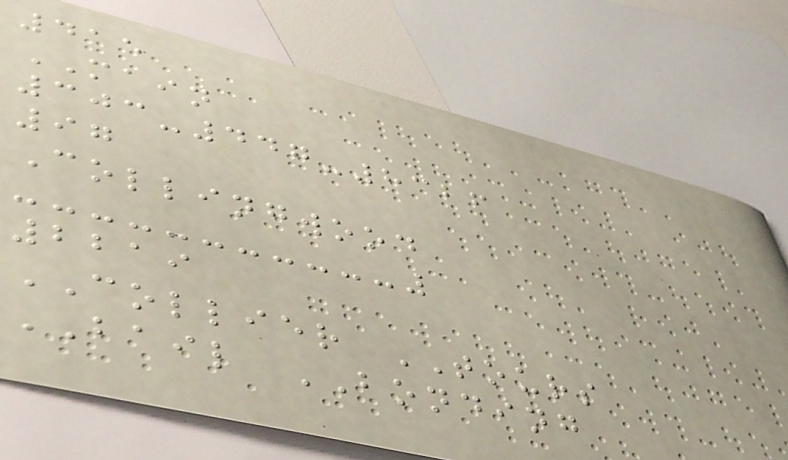415
MAIN
303-447-8326
97
Collingwood
2219
COLLIER TOURS
BAIL BONDING
